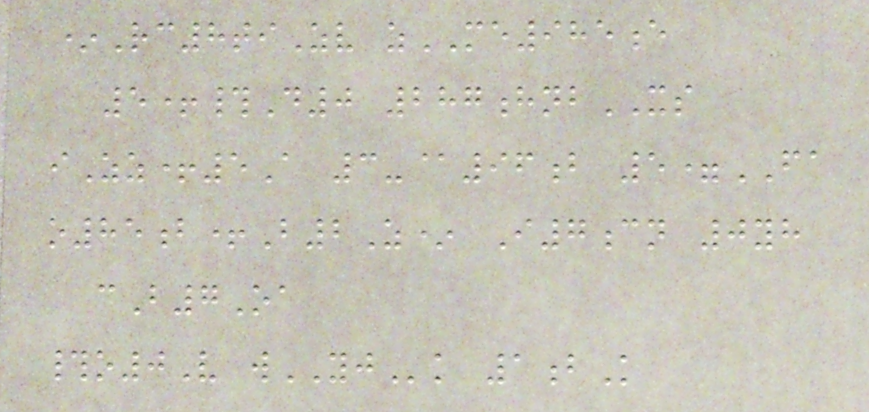*Rc8tiZv zME985e
5+#D0 287hnbXS
iZz+5A 3-@96b 5=FA
o85b+B2Z* I7cn 0yh
cB7Oa
#o0V wYJk 1bK
